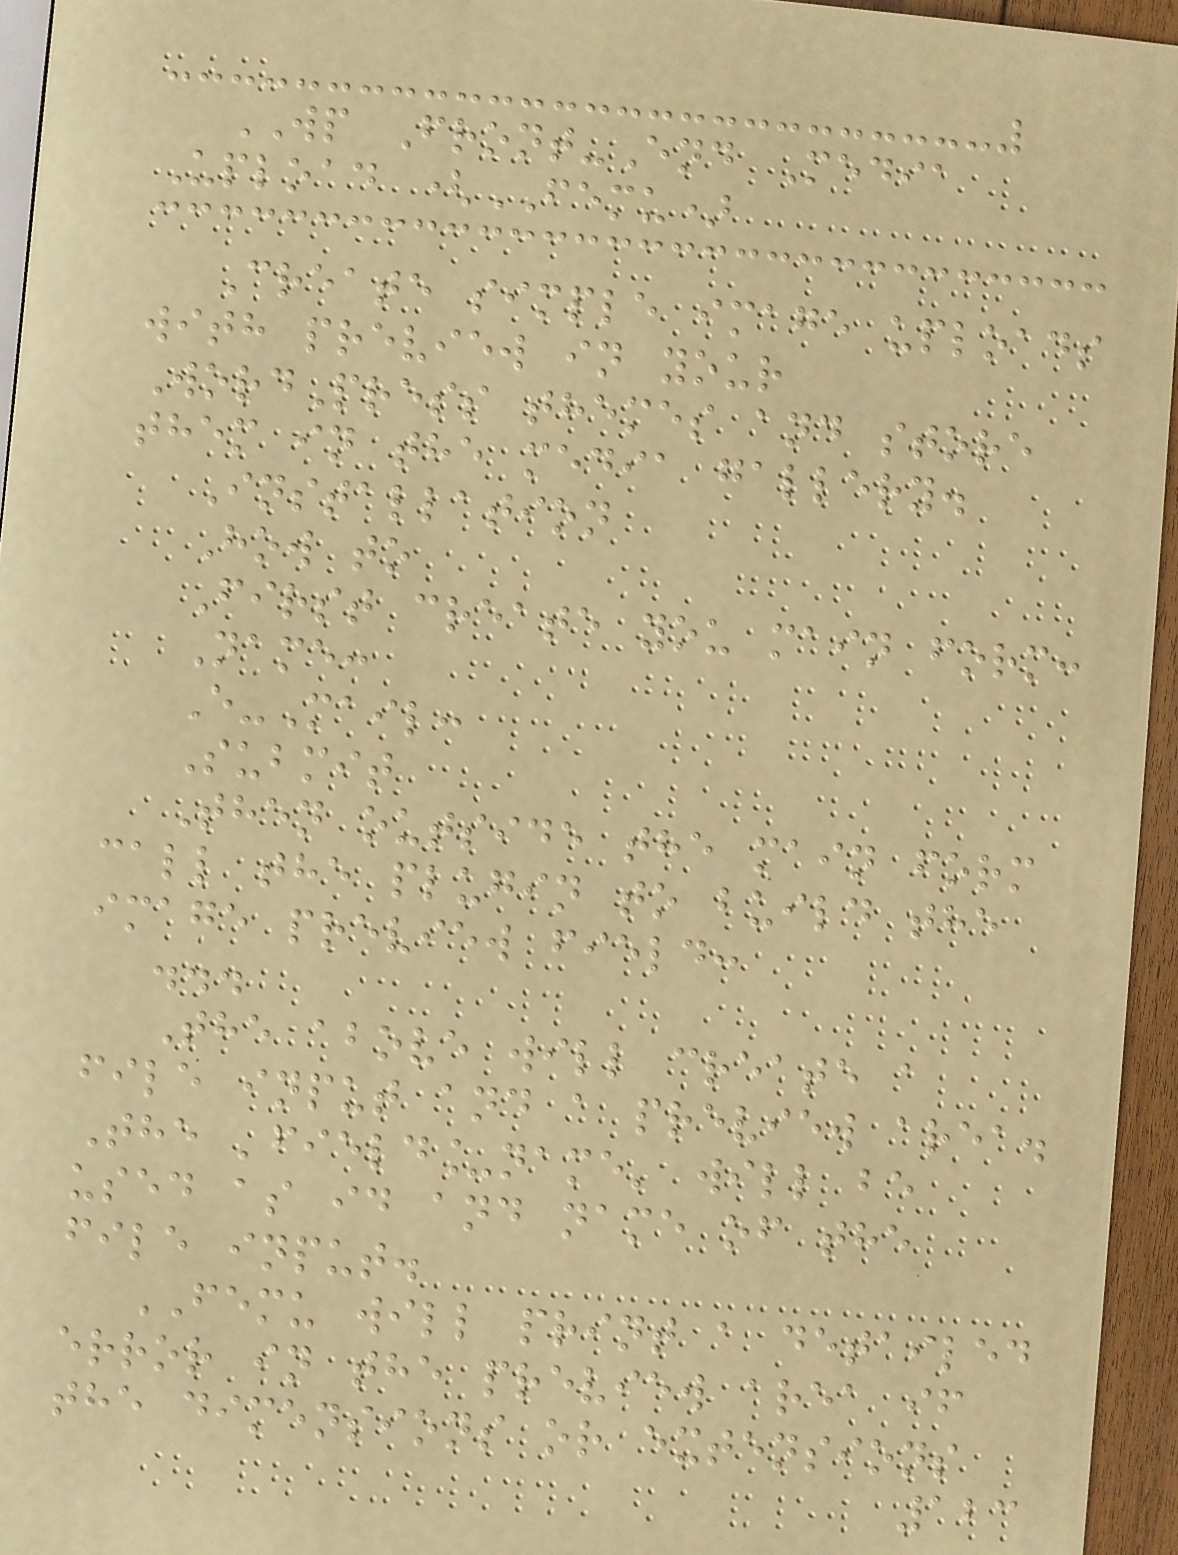WP Front-End Media
Upload (FEMU)
Create simple image uploads
with preview in your
WordPress themes and store
them in the media gallery.
Installation
How to
First create you main form:
Name:
E-Mail:
Submit
Then outside the main form
call the plugin to build the
image preview field:
...
The above will create a
file input and a preview area.
The 'field_name' will be
used as id and name of the
file input.
FEMU will print a detailed
error in the preview area if
the dimensions or extensions
123
